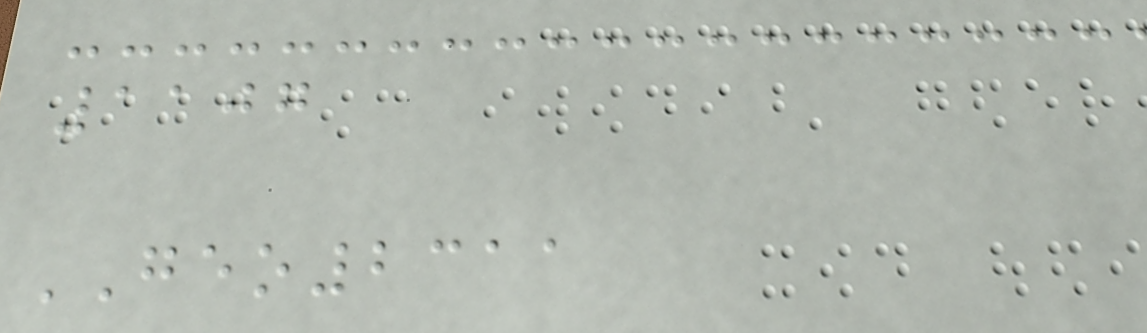1107
GEO2311
